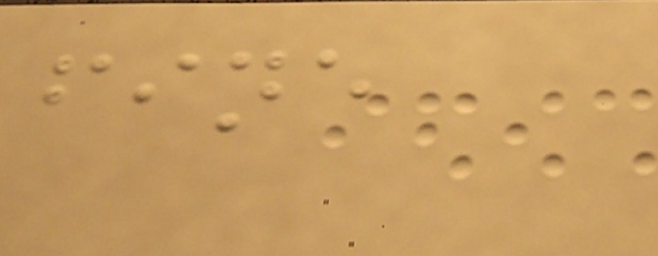fine
